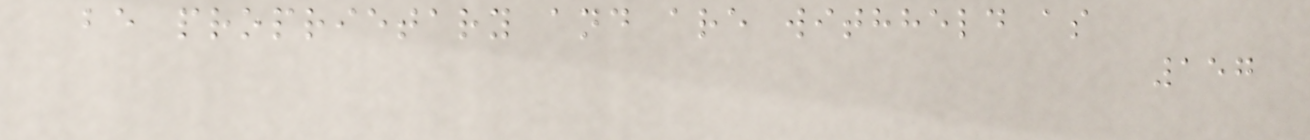be proprietary and are withheld as
157
